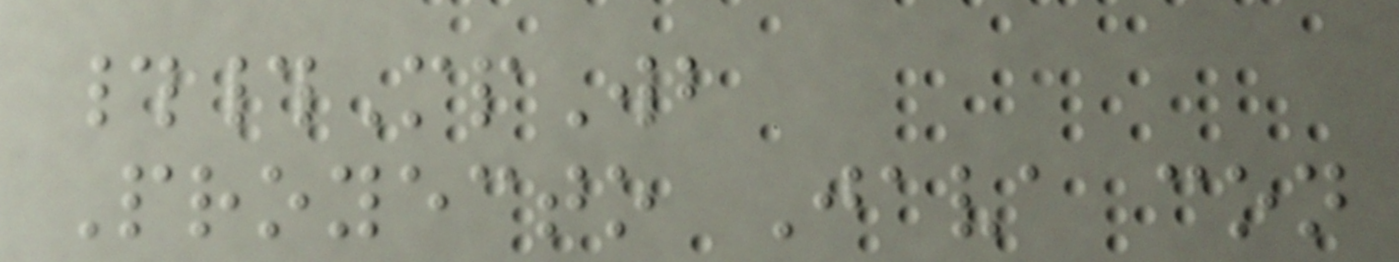##MpWb
Proyecto Java con
